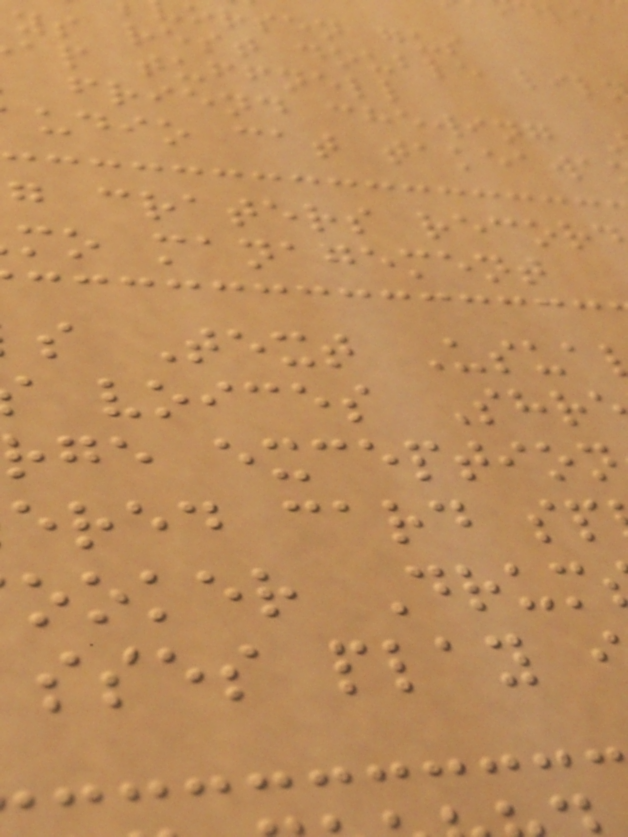orsen gus
ys rest double lil
ap tuffnell
friend chewing
udio cat takeawa
g craters recor
mo management
s Text Usua
voices Shr
rge exception
ered card sp
ooker Drum
sses play
